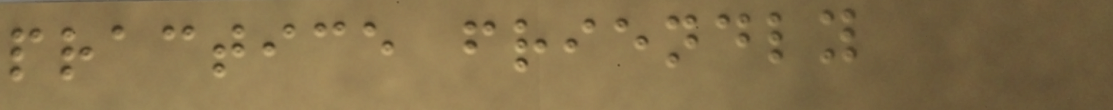practice friendly
